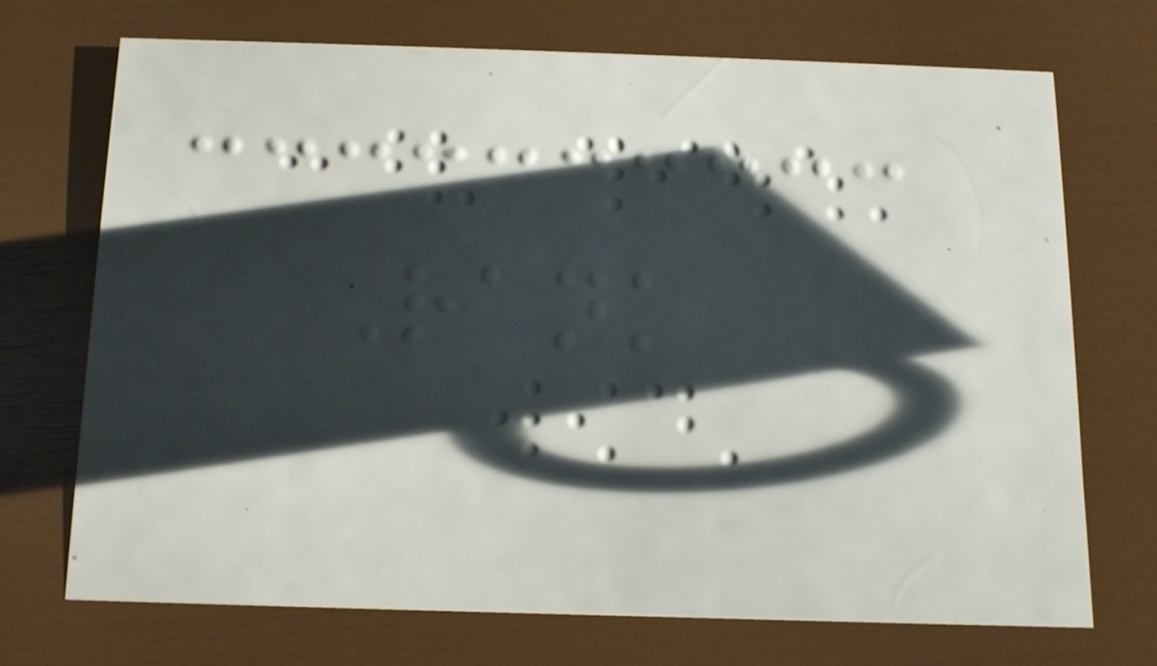Rank
